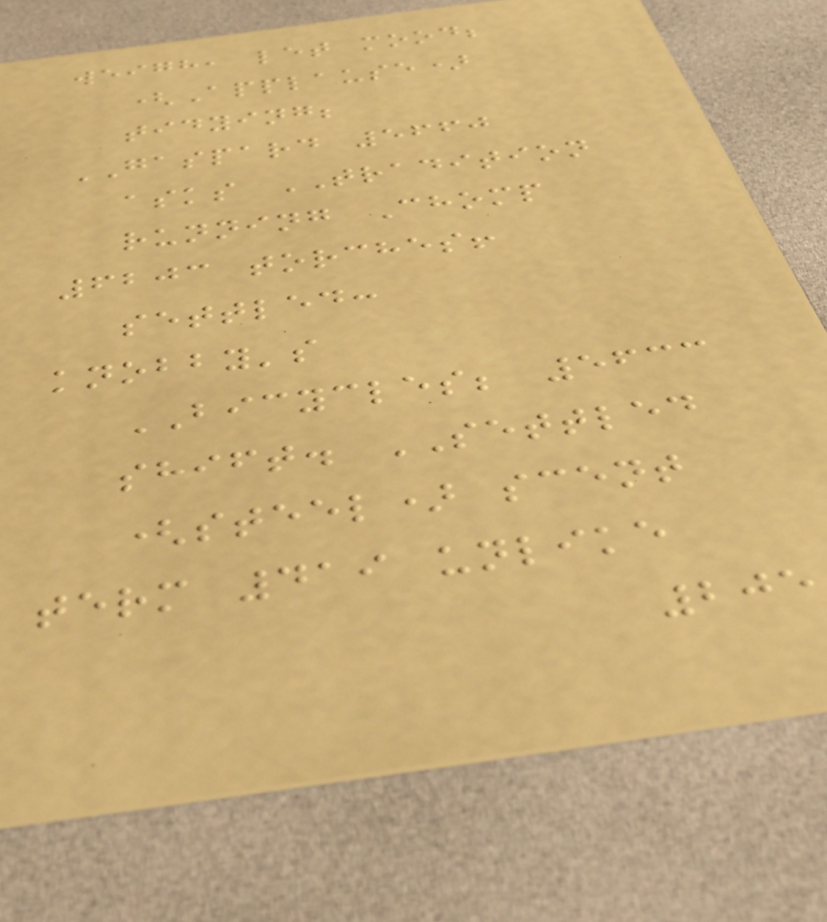weigh, let mood;
(Applause)
tidying;
GASPARD 5660
asks TRADITION
running Chomp
6203 torches!
settled:
knobby's
BICYCLES; 5633
shift. SETTLED
(steel) scent
term 419 unlike
205
